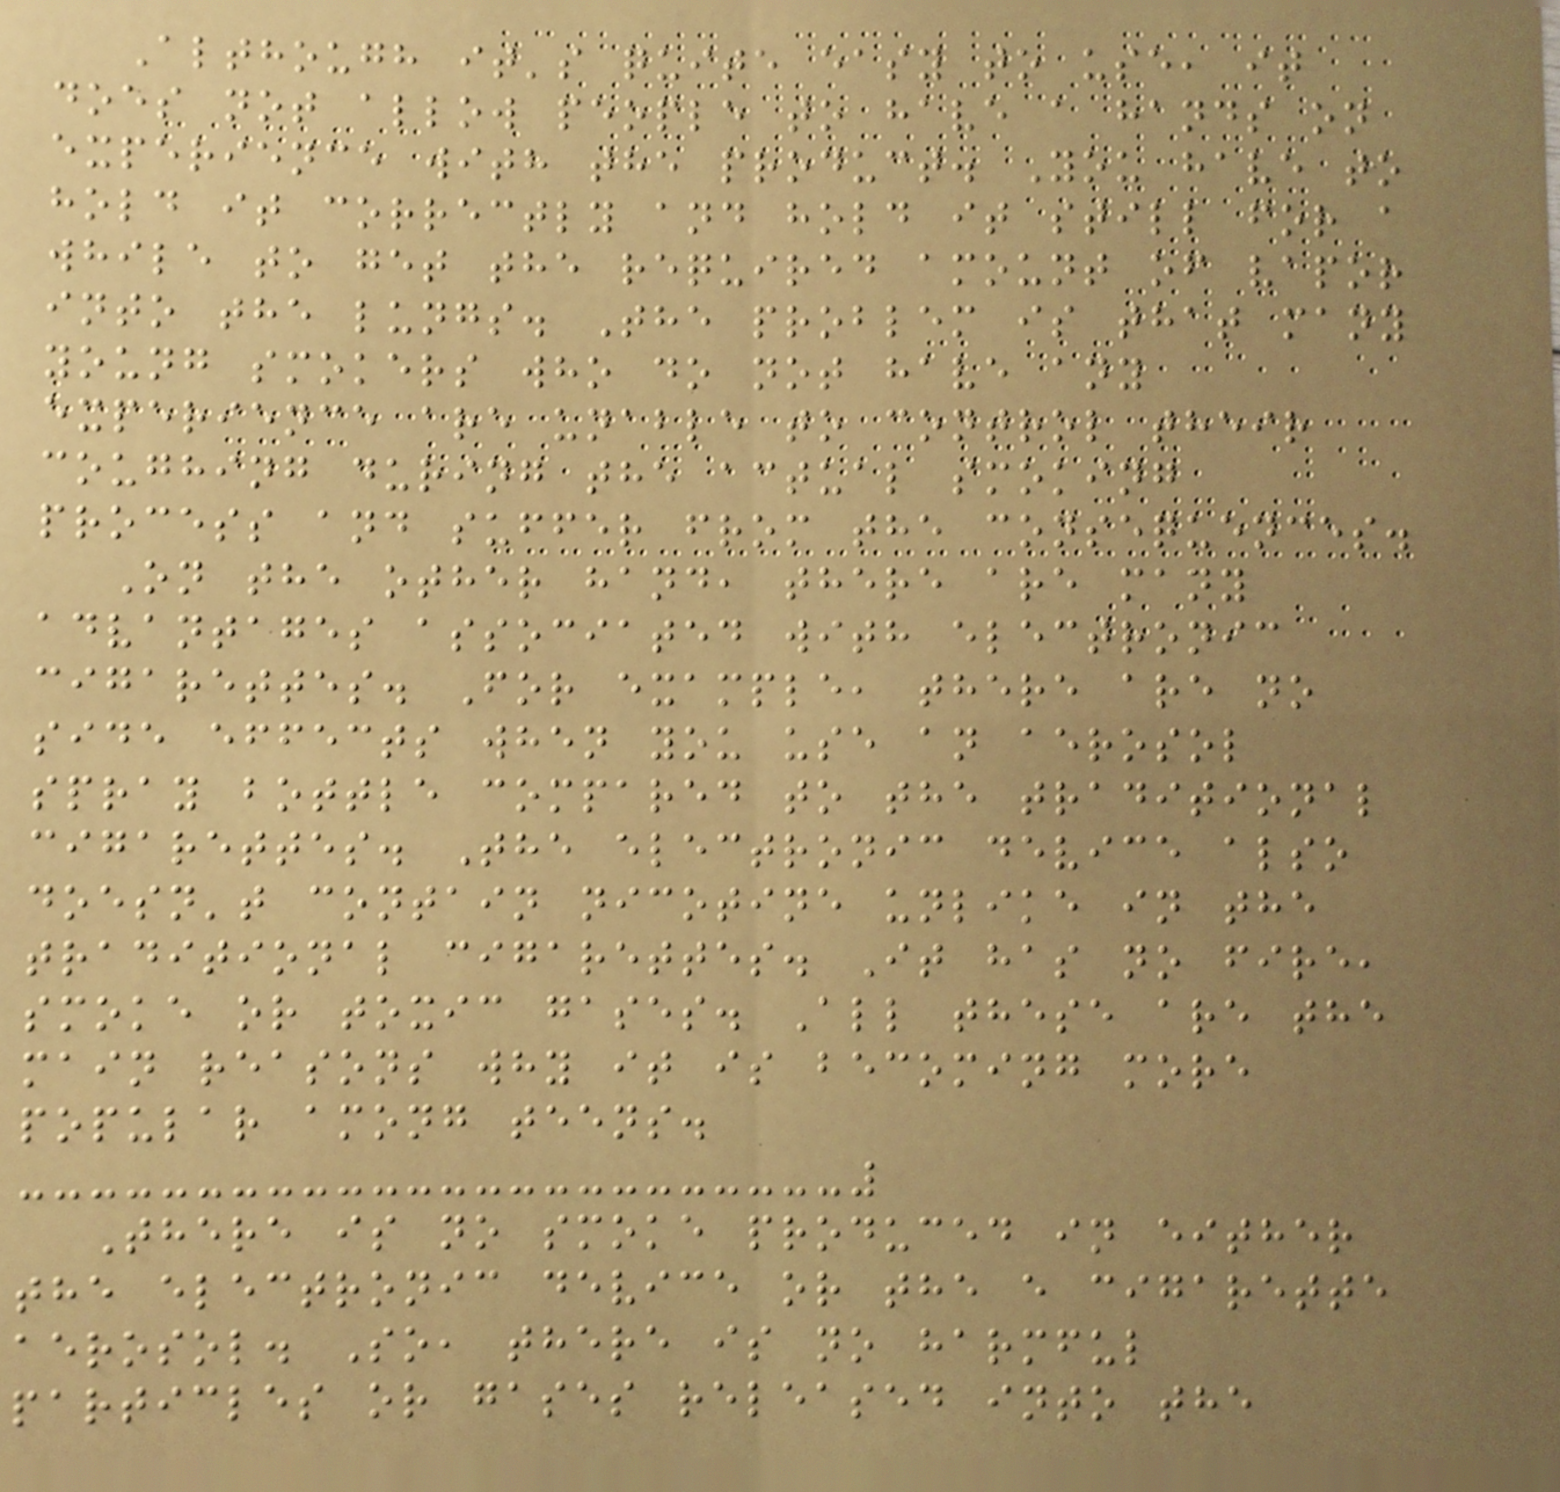Although it's quite easy to use, it
does not allow people to have a hands on
experience with the product. You have to
hold it correctly and hold it still for a
while to get the required amount of vapor
into the lungs. The problem is that many
young smokers who do not have any
experience are unable to control their
coughing during the actual smoking
process and suffer from the consequences.
On the other hand, there are many
advantages associated with electronic
cigarettes. For example, there are no
side effects when you use an aerosol
spray bottle compared to the traditional
cigarettes. The electronic device also
doesn't contain nicotine unlike in the
traditional cigarettes. It has no fire,
smoke or toxic gases. All these are the
main reasons why it is becoming more
popular among teens.
There is no smoke produced in either
the electronic device or the e cigarette
aerosol. So, there is no harmful
particles or gases released into the
